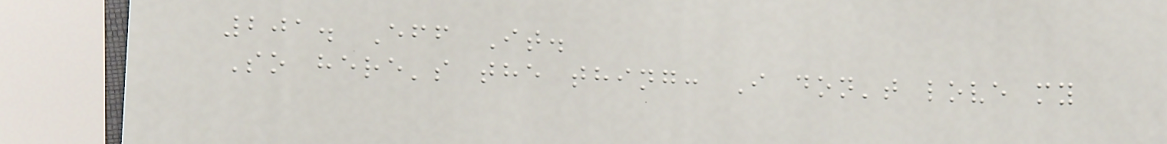201. Eff It.
So here's the thing: I don't love my
